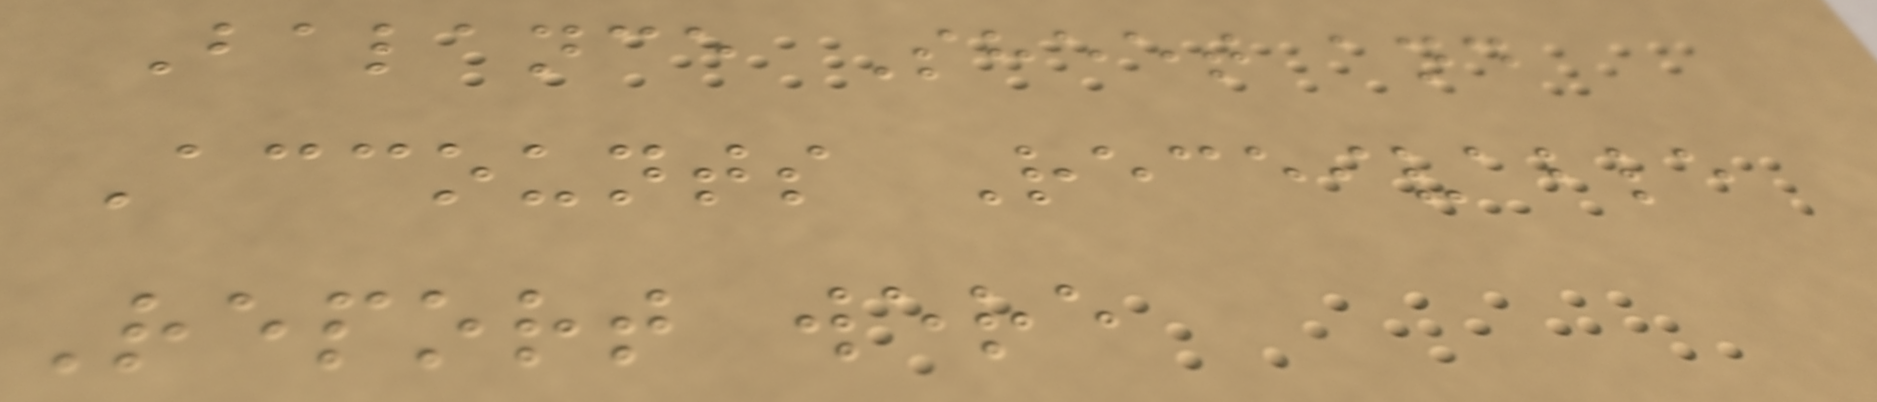Balance Sheet and
Accounts Receivable
Report were
